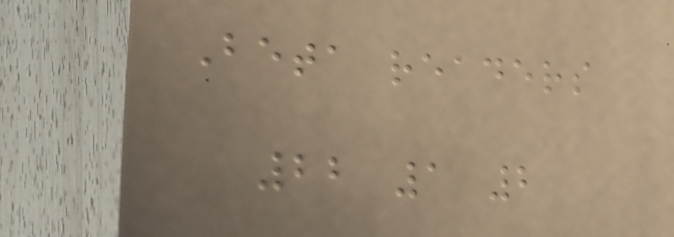Beta readers
22 1 2
